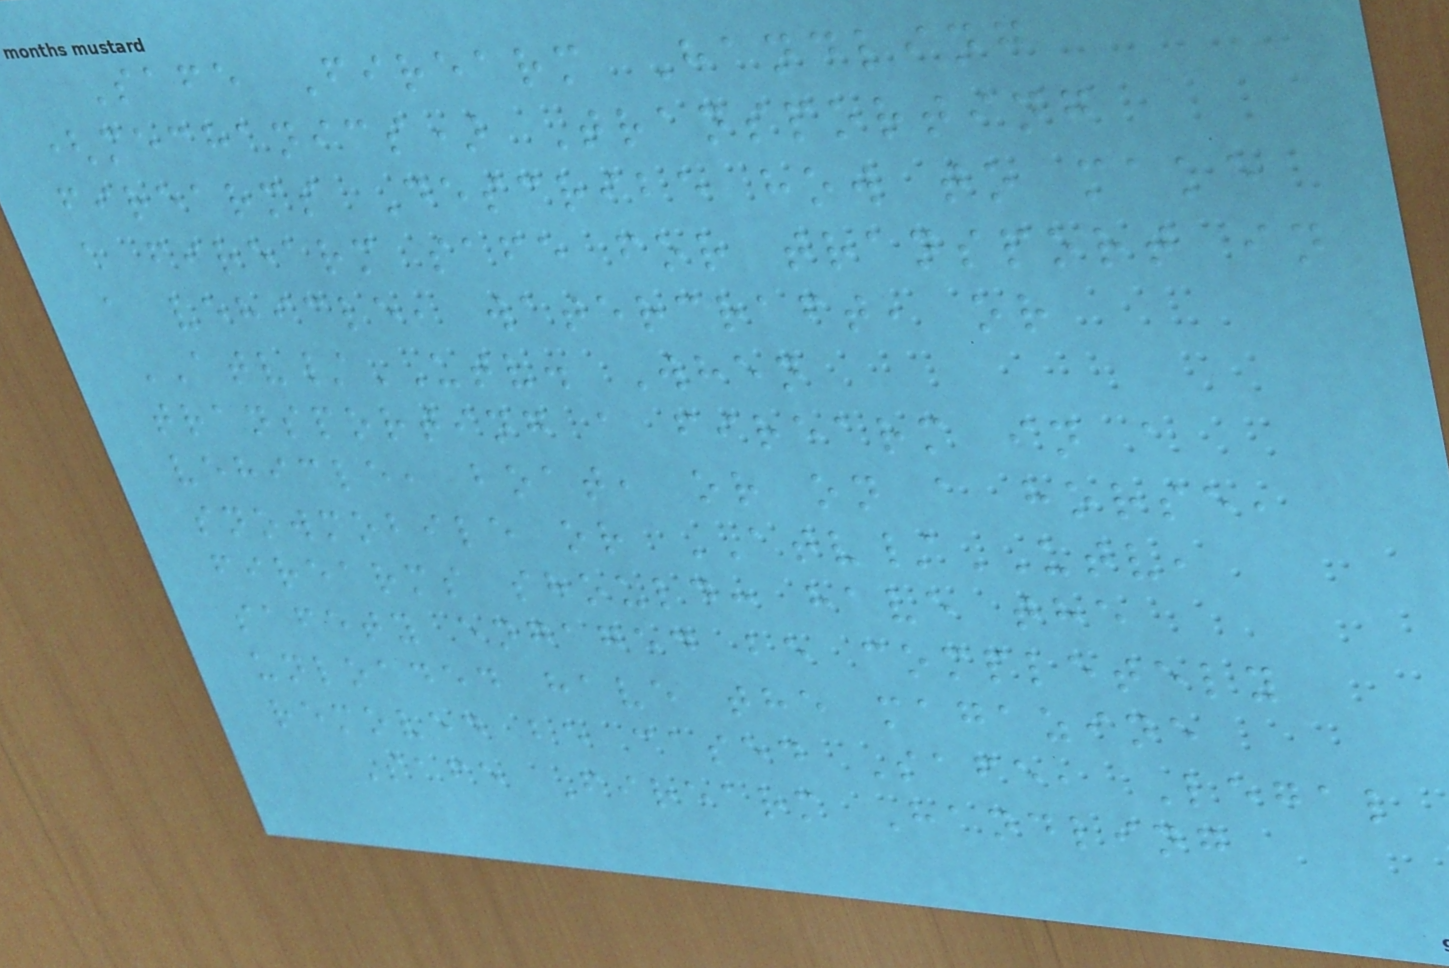Safe Firearm Handling
(mechanics) Transporting
firearms Describe how to make
a firearm safe for transport in
a vehicle, watercraft, or
ATV/UTV. When
transporting a firearm in a
vehicle, boat, or on a horse,
snowmobile or ATV/UTV,
firearms should: have the
safety engaged be completely
unloaded have the magazine
removed be cased Safe, Legal
Safe Firearm Handling
